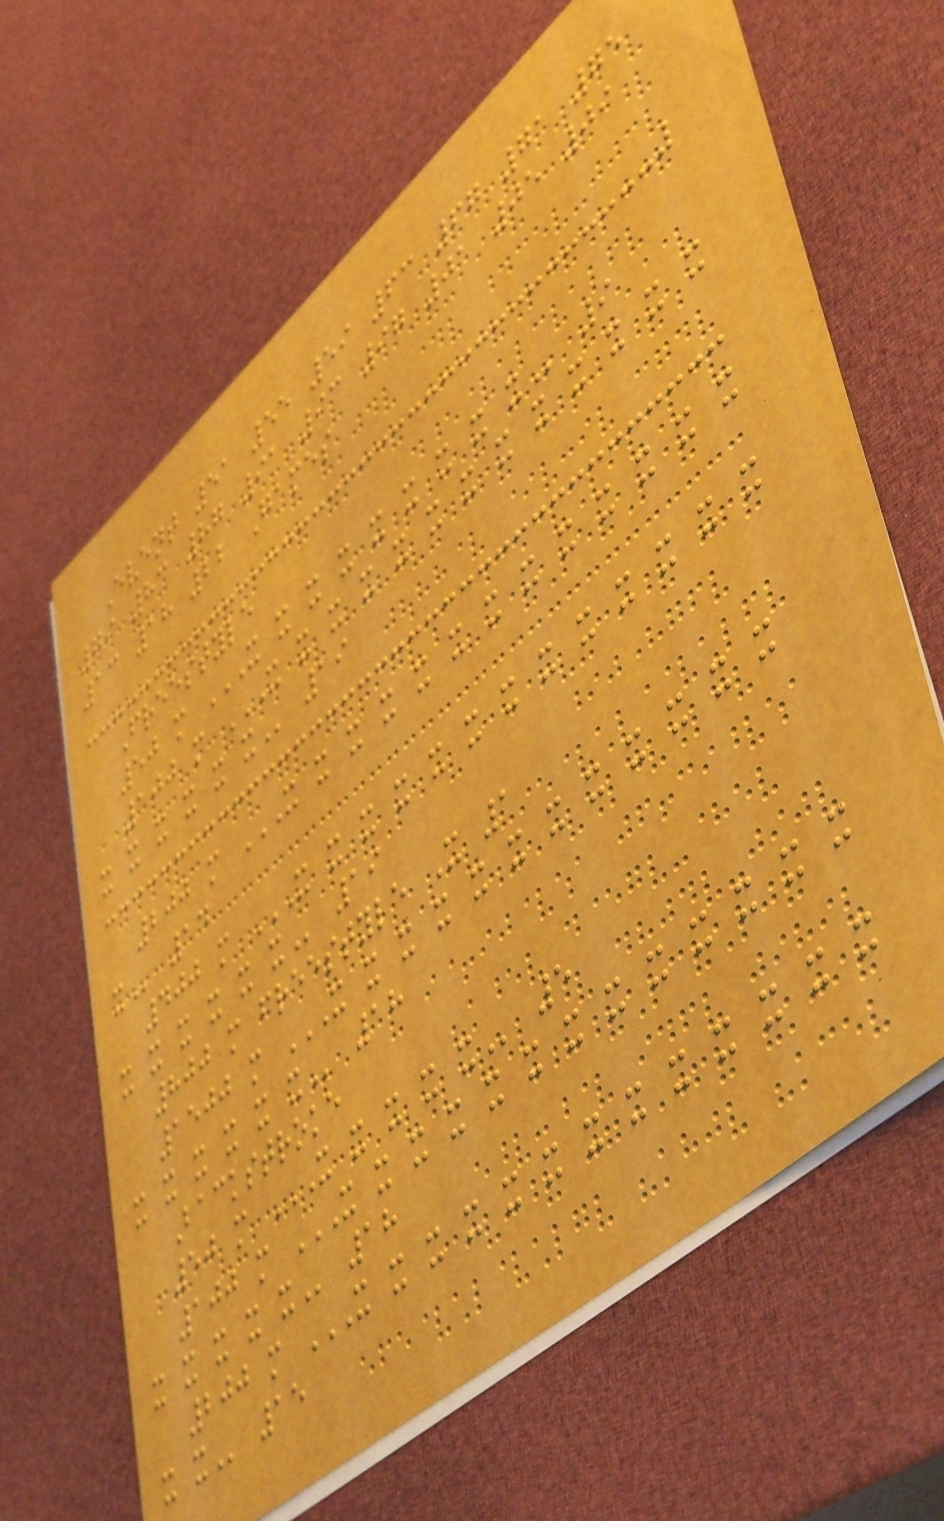Event 51 55 59 63 67 71 75
79 83 87 91 93 97 01 05 09
13 18 22 Games
Freestyle
50 m X X X X X X X X X 9
100 m X X X X X X X X X X X X X
X X X X X X 19
200 m X X X X X X X X X X X X X
X 14
400 m X X X X X X X X X X X X X
X X X X X X 19
800 m freestyle X 1
1500 m X X X X X X X X X X X X
X X X X X X 18
Backstroke
50 m X X X X X 5
100 m X X X X X X X X X X X X X
X X X X X 18
200 m X X X X X X X X X X X X X
X X 15
